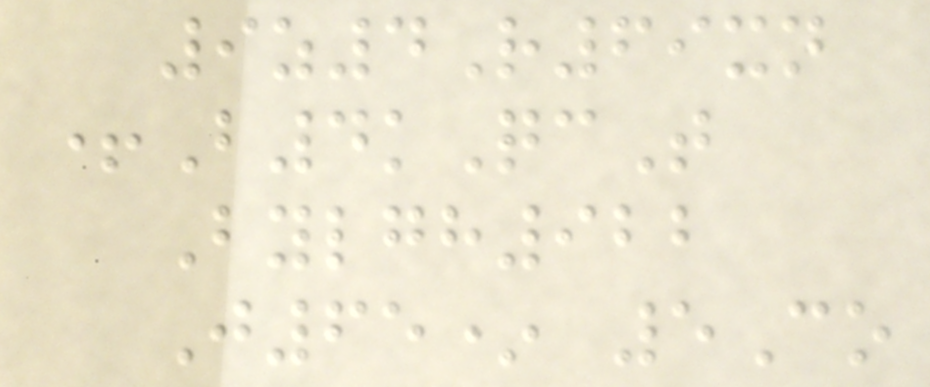9z4R69xn
+B4kQcT
Bylgh922
J65* 5Co
